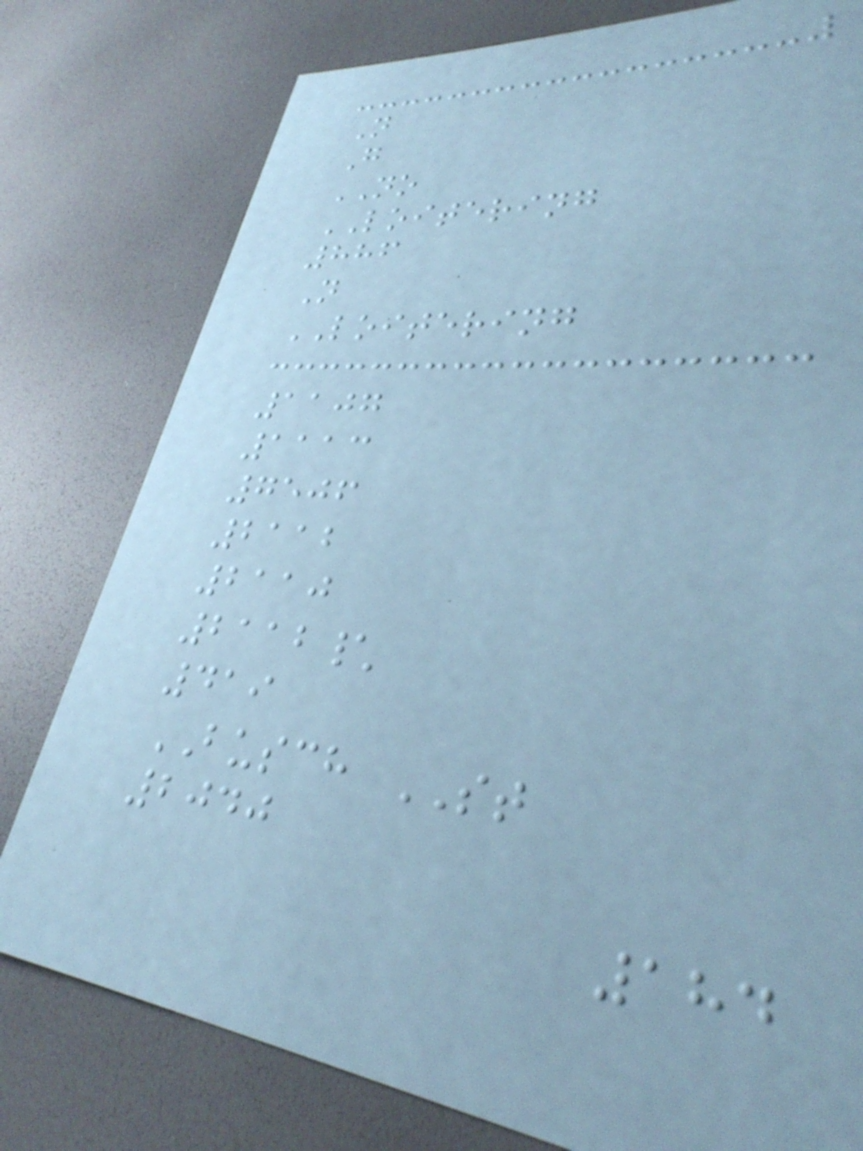N
G
NO
LOITERING
886
N
LOITERING
1107
1113
7506
2112
2110
2112\
419
BUSCH ST
2040
184
